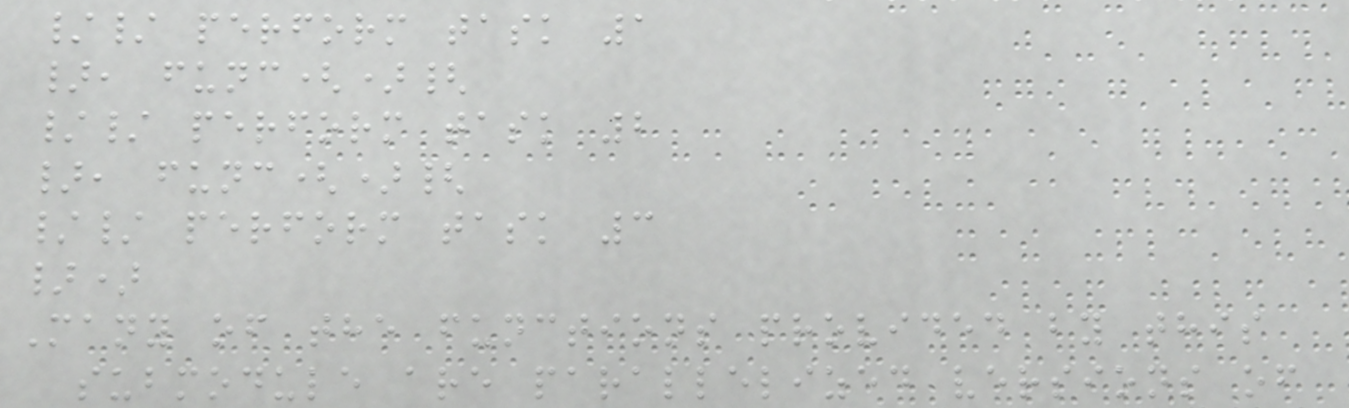// perform task 1
}, func(){
// perform task 2
}, func(){
// perform task 3
})
Many of the functions provided by this
submodule are parallelized versions of
